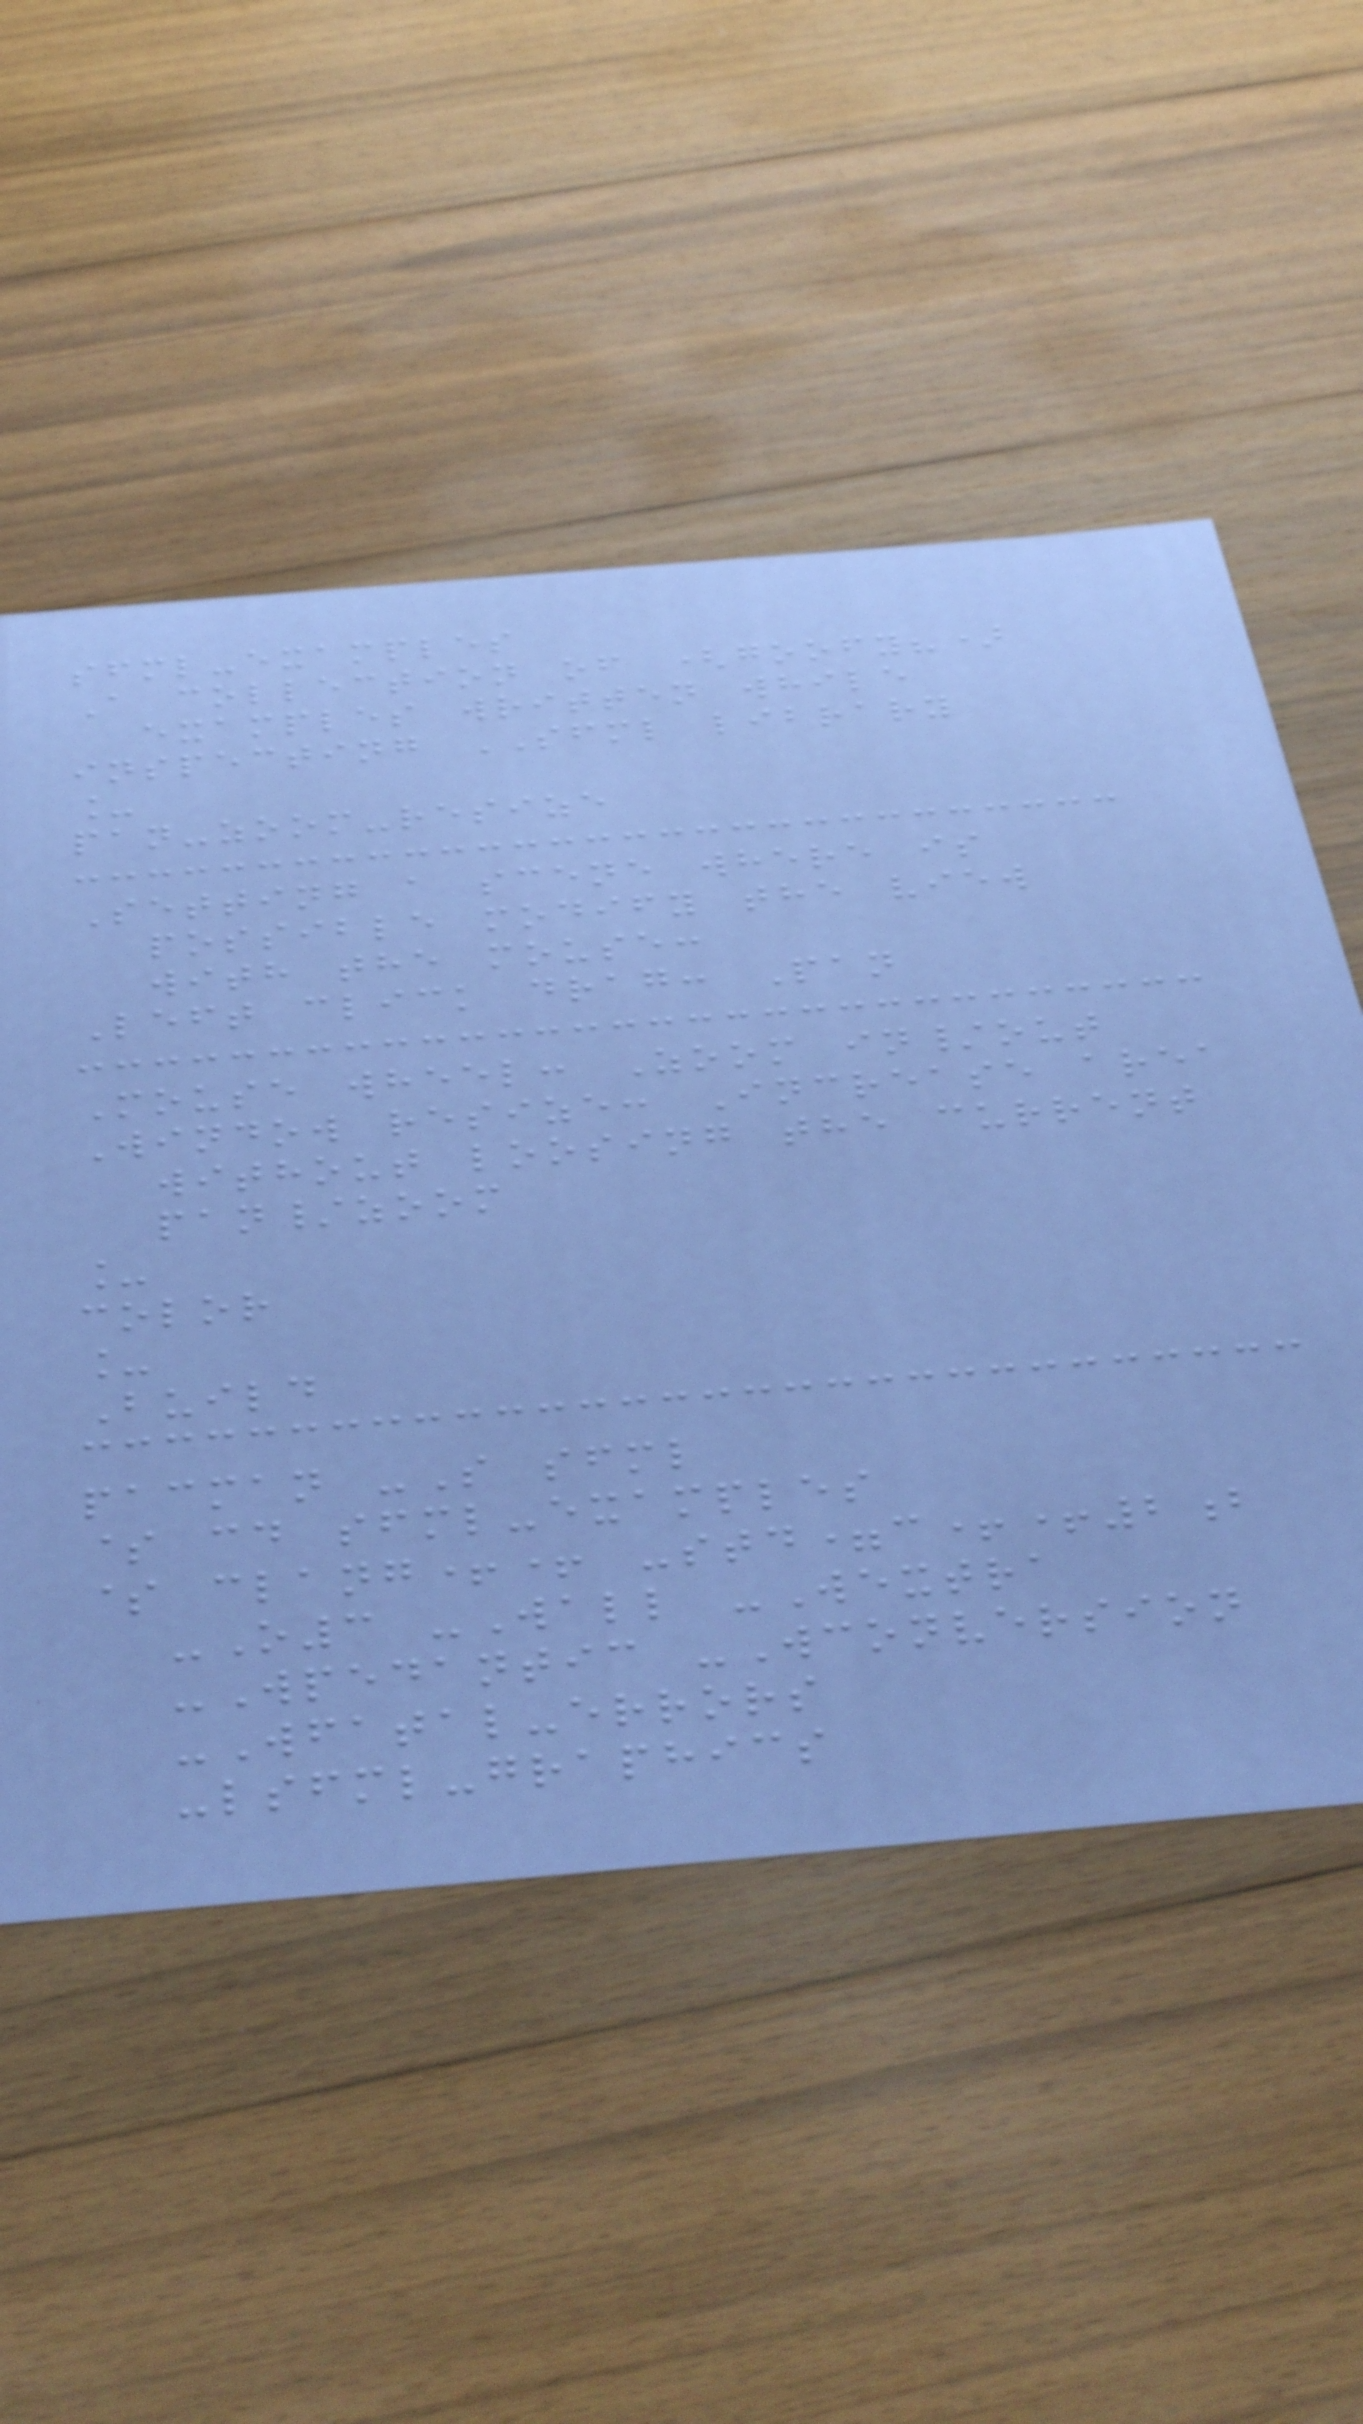sfml-examples
A collection of (goofy?)
examples written while
inspecting SFML library
_
pan-zoom-resize
Setting a scene where is
possible modify the view
with the mouse:
Left click drag: Pan
Mouse wheel: Zoom in/out
Window resize: Increase area
without loosing the current
pan/zoom
_
color
_
Build
pacman -S sfml
$ cd sfml-examples
$ clang++ -std=c++2b
-O3 -Wall -Wextra
-Wpedantic -Wconversion
-Wfatal-errors
-lsfml-graphics
